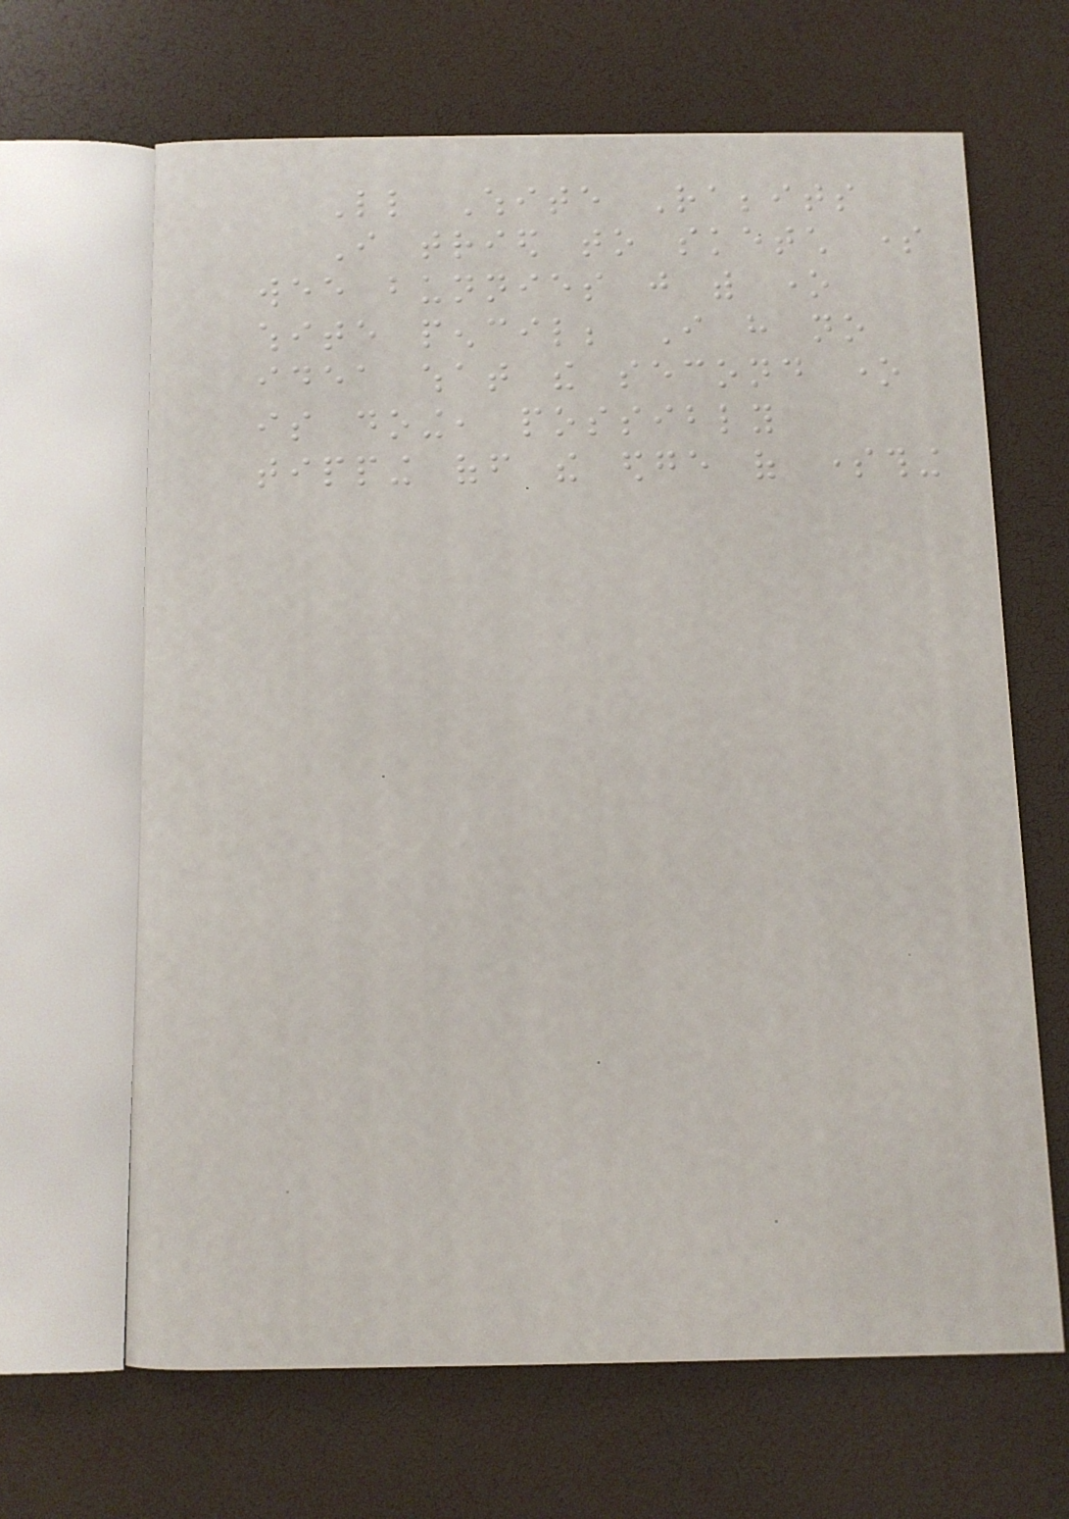Little White Rabbits
I tried to sketch some
wee bunnies just with one
white pencil; I have no
idea what the second one
is doing, possibly
tipping off the edge of something
